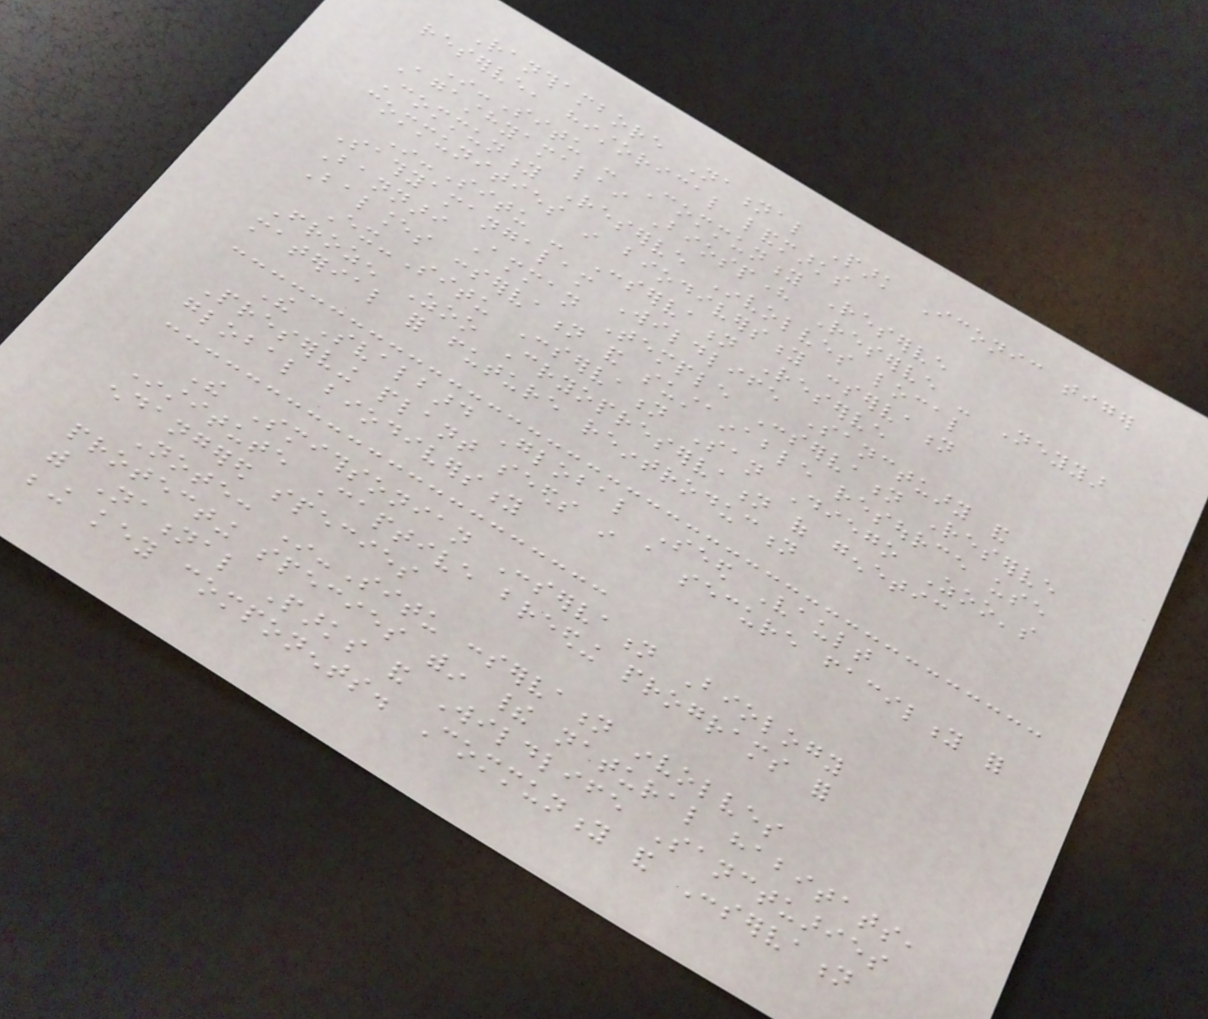Ranthambore National Park Iconic tiger
reserve, historical landmarks
In-Situ - Community Reserve
Agasthyamalai Biosphere Reserve - Neyyar
Community Reserve Involves local
communities in biodiversity conservation
In-Situ - Conservation Reserve
Sathyamangalam Wildlife Sanctuary and
Bannari Amman Temple Conservation Reserve
Balances conservation and sustainable resource use
Ex-Situ Conservation San Diego Zoo's
Frozen Zoo Cryopreservation of genetic
material for future reintroduction
The Svalbard Global Seed Vault
Preserving plant seeds in a secure facility for
global biodiversity
The Smithsonian Conservation Biology
Institute Captive breeding programs for
endangered species
Note: In-Situ conservation involves
protecting species within their natural habitats,
with National Parks and Wildlife Sanctuaries
being key components. Community and Conservation
